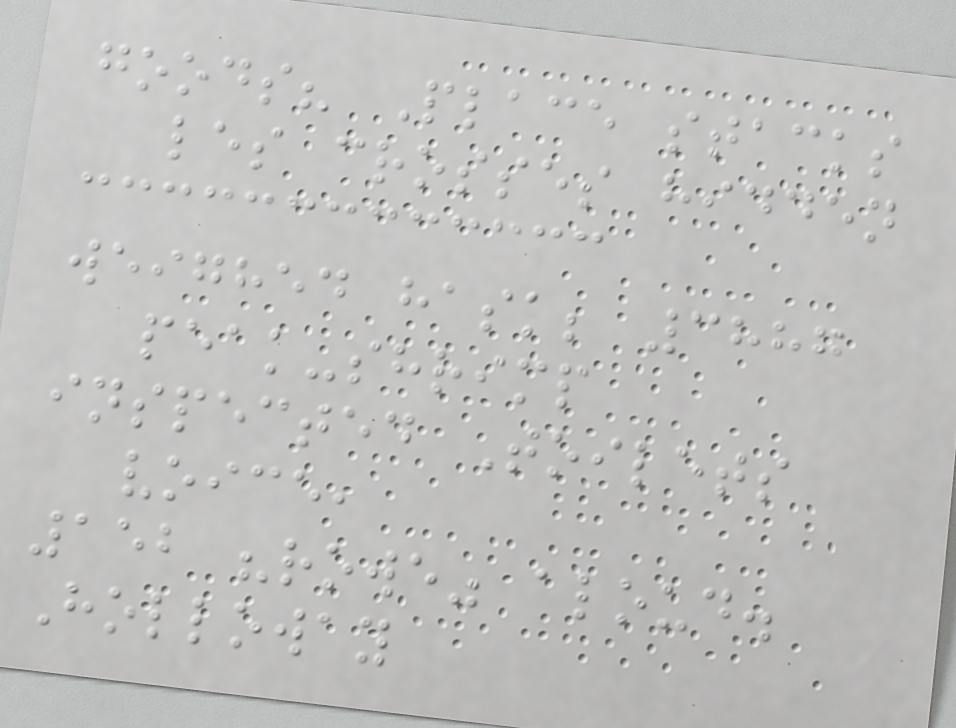goods? Place stacks
les crosses hidden
weighed hask; 3887
peak-shrimp
inspected Toilets
voice,
152 "rowe" aloud.
Holloway
